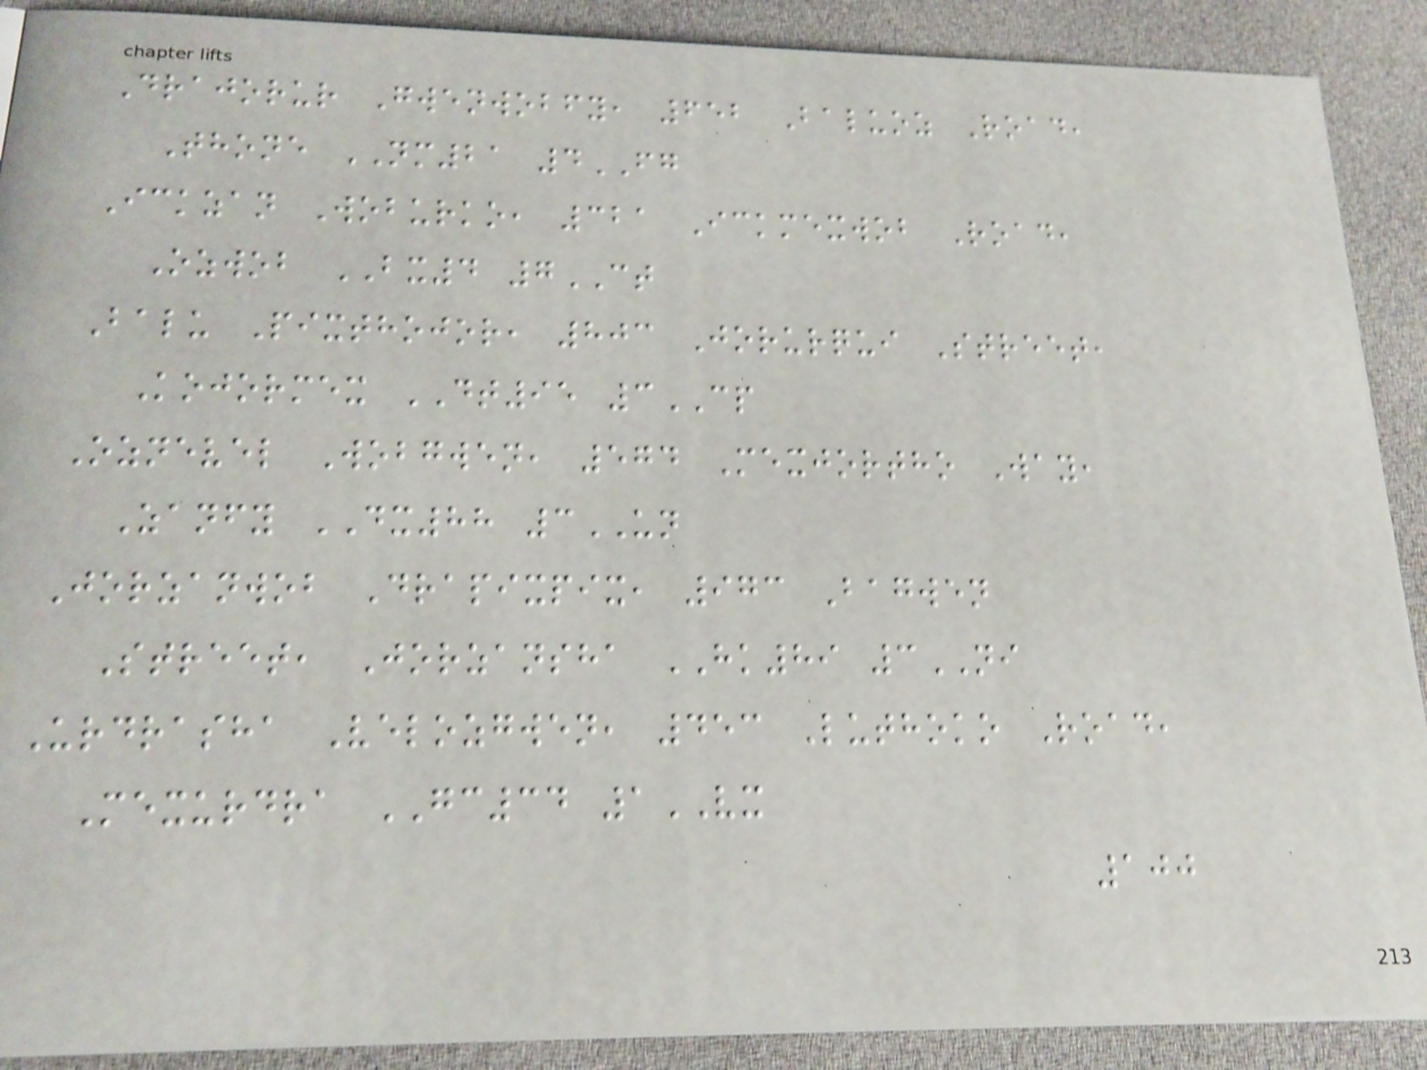Drajorur Gwenwobfy, 652 Baluoz Road,
Thone NM21 4FG
Ickzan Woburko, 321 Ickmexwob Road,
Ozwob BX4 7CT
Balu Pixthojor, 803 Jorurqui Street,
Kojormex DT95 3CP
Oznevel Wobgwen, 574 Mexjortho Way,
Zanfy DX88 3UN
Jorzanwob Drapixpix, 973 Bagwen
Street, Jorzansha HK89 3NI
Urdrasha Velozgwen, 453 Luthoko Road,
Mexurdra GC34 1VX
100
